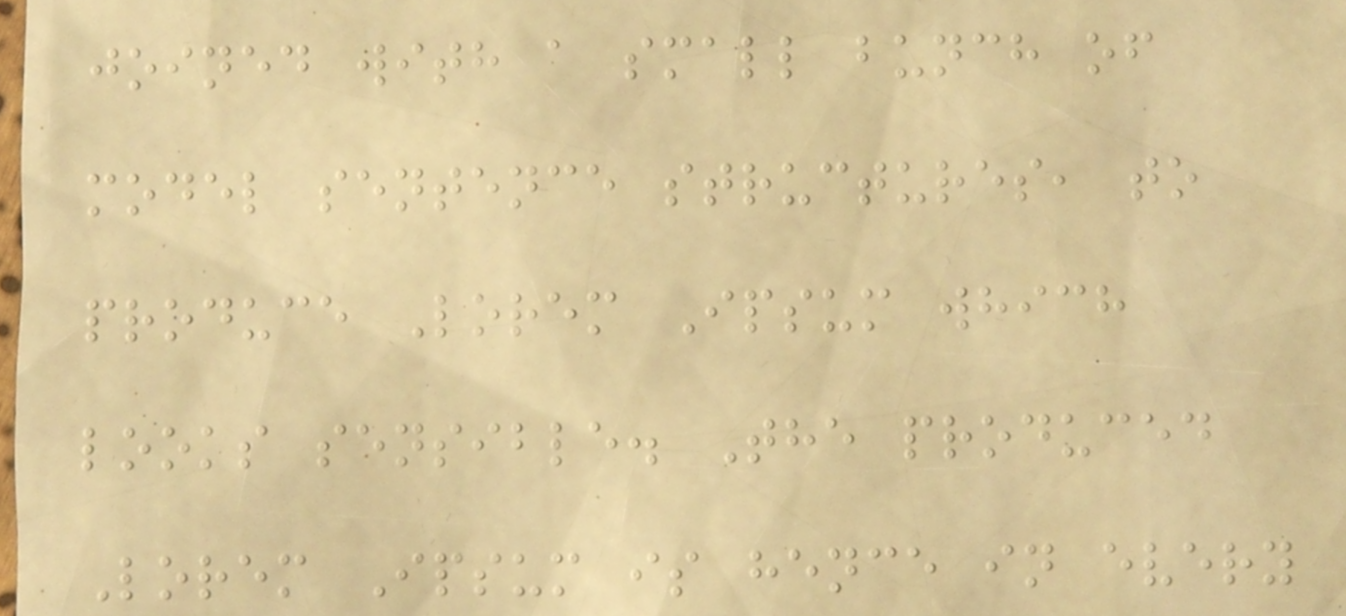joined with a small bunch of
model sentence structures, to
produce Lorem Ipsum which
looks sensible. The produced
Lorem Ipsum is hence in every
